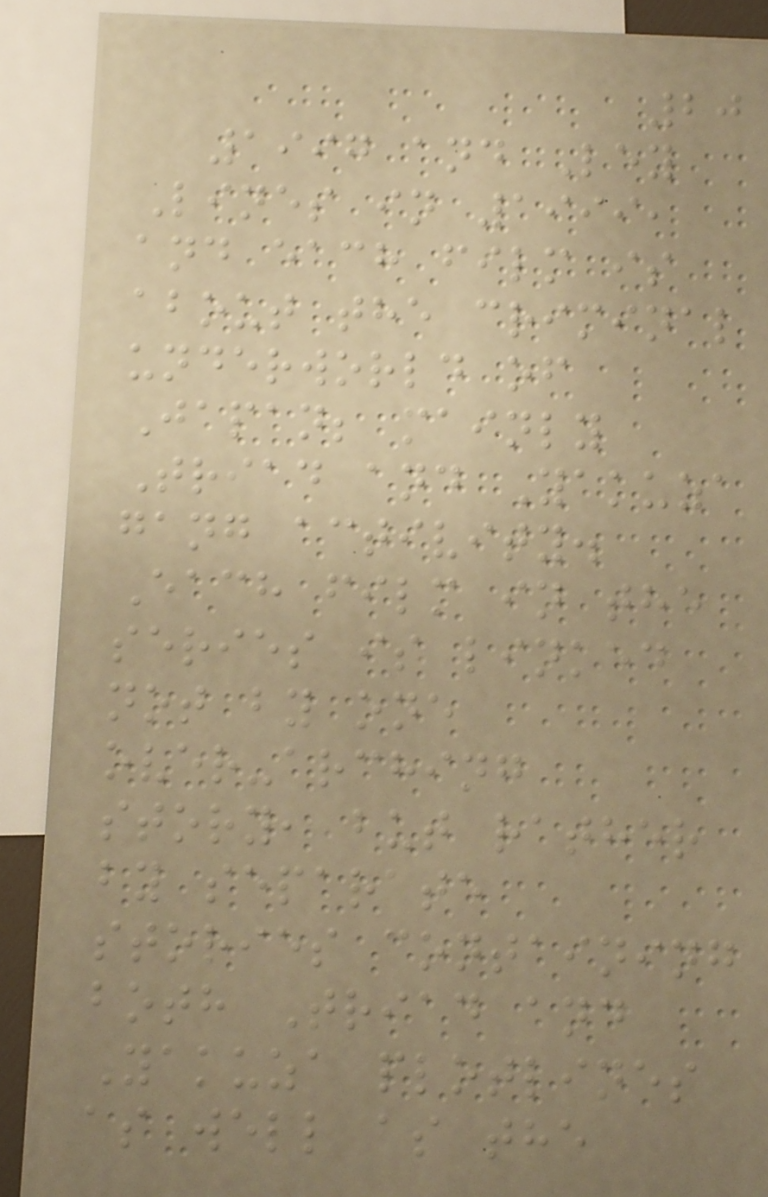20
1997 and Ley
Lines in 1999,
and each film is
about the criminal
underworld of
Japan; mainly
Triad and Yakuza
gang activity.
Each film in the
series is linked
not by one
over-arching
story, but rather
by separate
stories containing
both Triad and
Yakuza plotlines
as well as the
